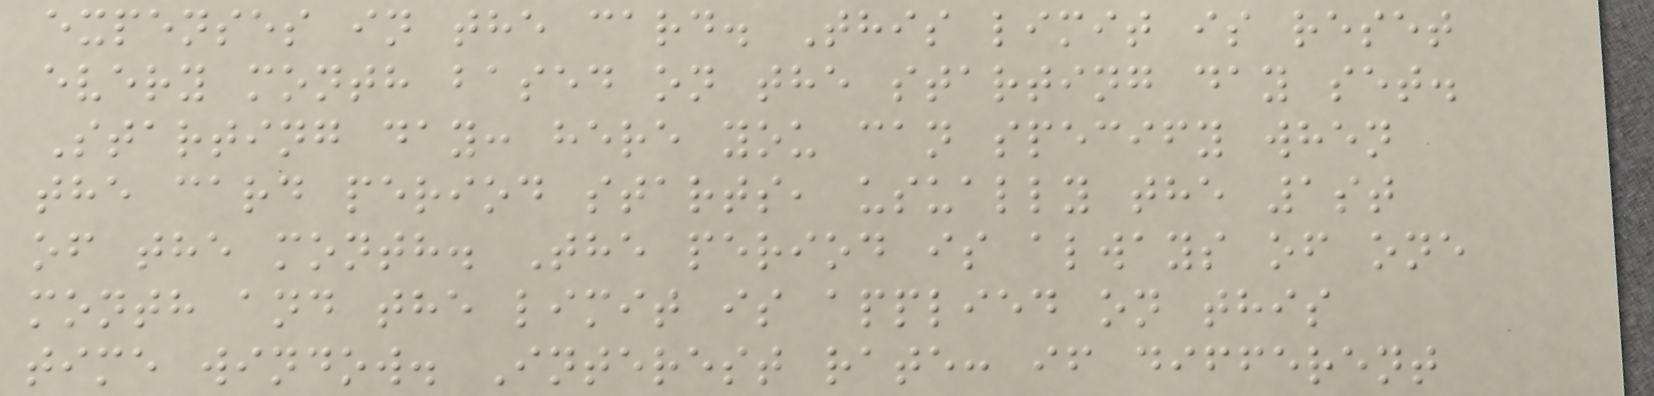expenses in the card. This limit is reset
every month based on the starting day set.
Starting day: here you can specify when
the card period starts, usually the 1st
of the month. The period is always of one
month and the limit is applied on this
time window. Interest rate: if different
